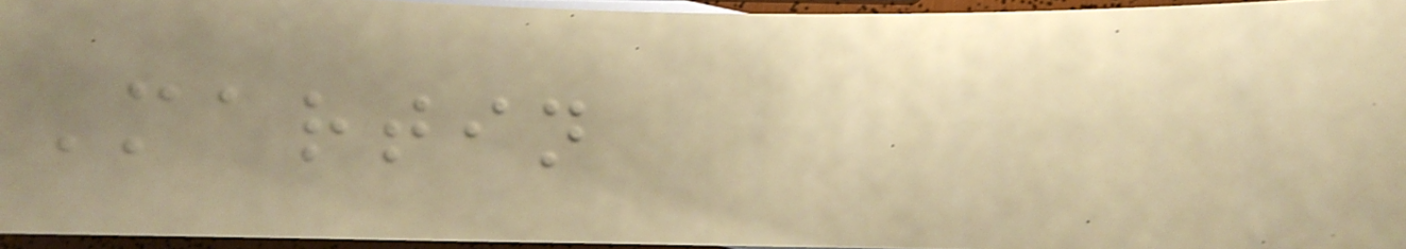Martin
